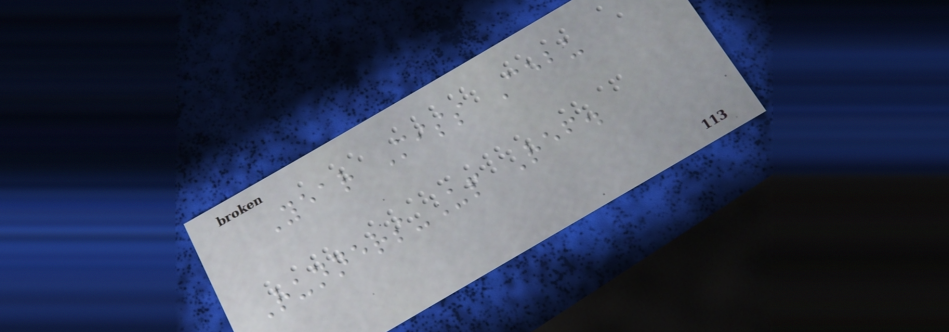Year Miss Cebu
Runners-Up Ref.
